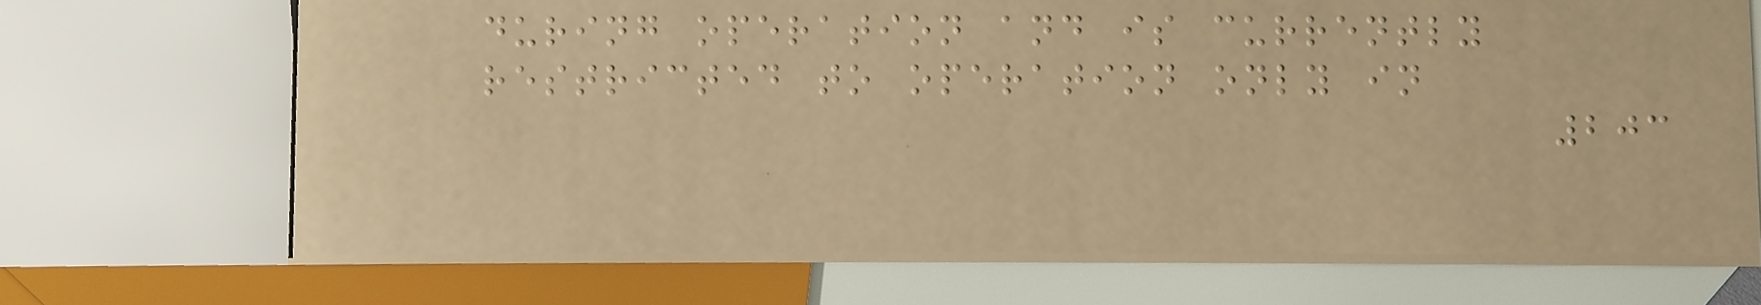during operation and is currently
restricted to operation only in
203
